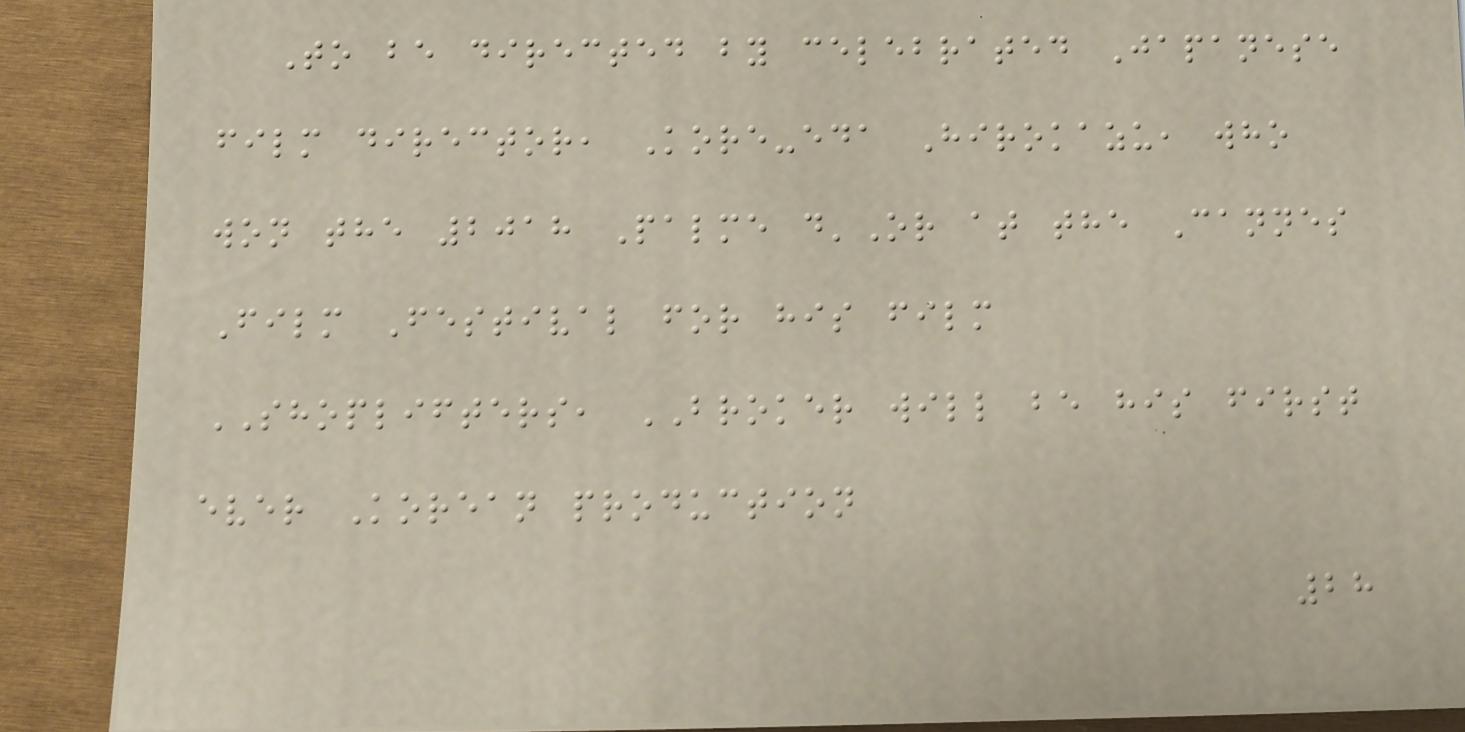To be directed by celebrated Japanese
film director, Kore-eda Hirokazu, who
won the 2018 Palme d'Or at the Cannes
Film Festival for his film
SHOPLIFTERS, BROKER will be his first
ever Korean production
28
